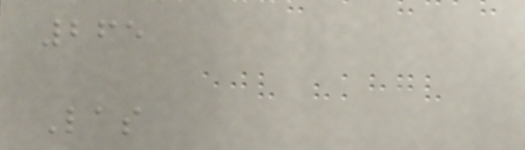265
Las
